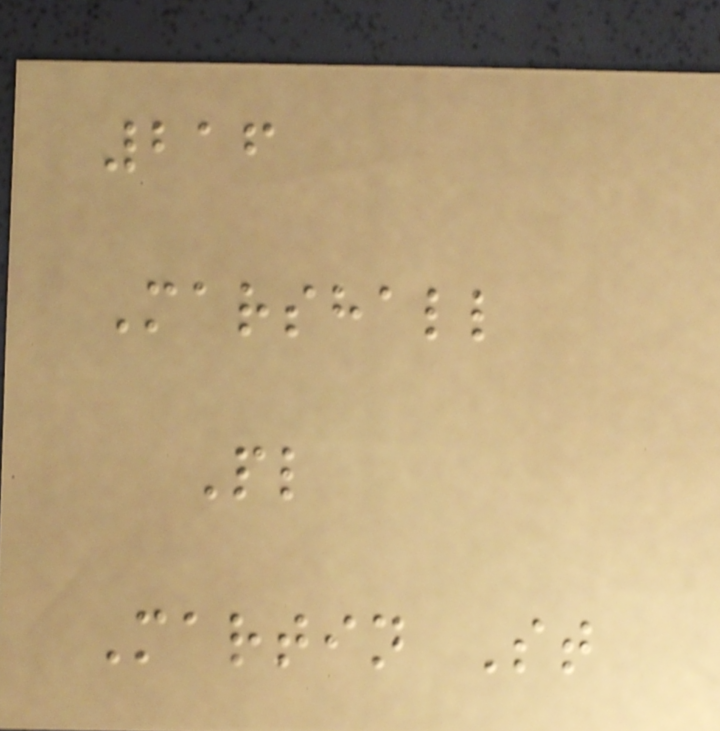216
Marshall
Pl
Martin St
